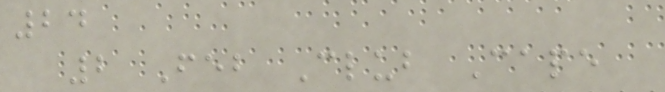24
2 Feb Club Cape
